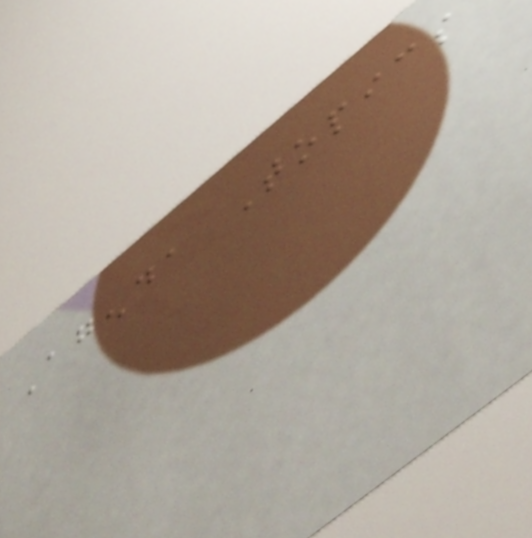Agenda Topics
